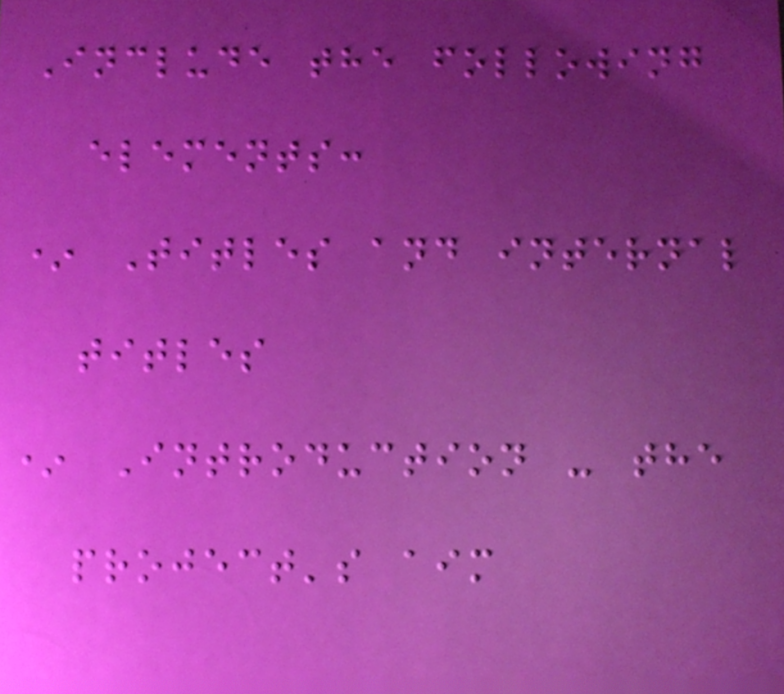Include the following
elements:
* Titles and internal
titles
* Introduction - the
project's aim
